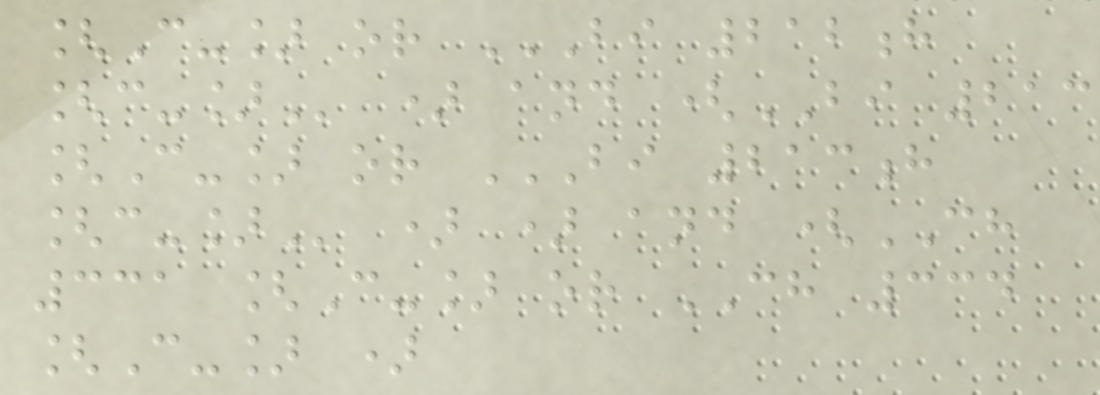[C-] or BI 212H
[C-] ) and (BI 213
[C-] or BI 213H
[C-] ) ) and (CH
331 [C-] or CH 334
[C-] )
